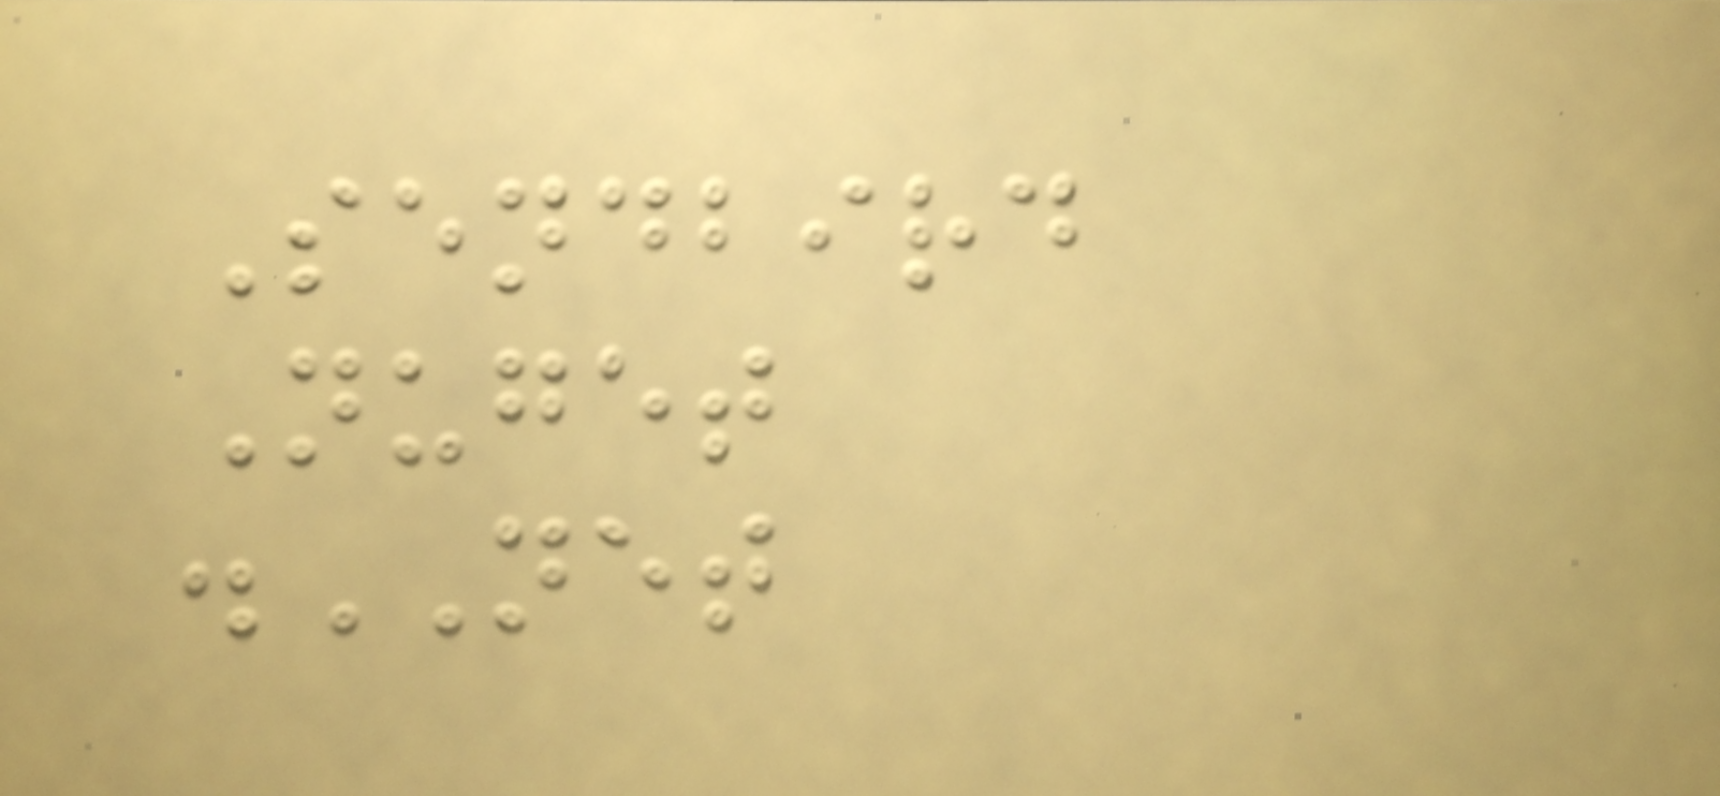Sendbird
Nuget
.NET
